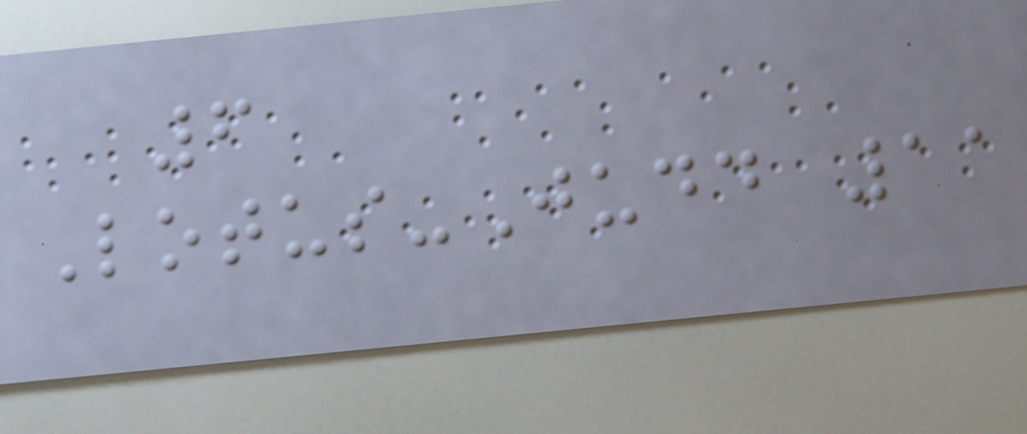6
Lotus-Judd 11
